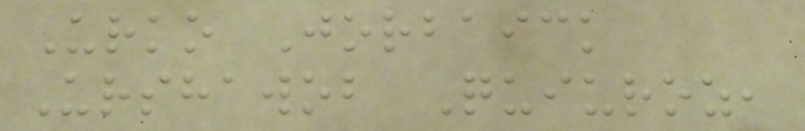Urko Jorbaick
Urshawob Quiuroz,
